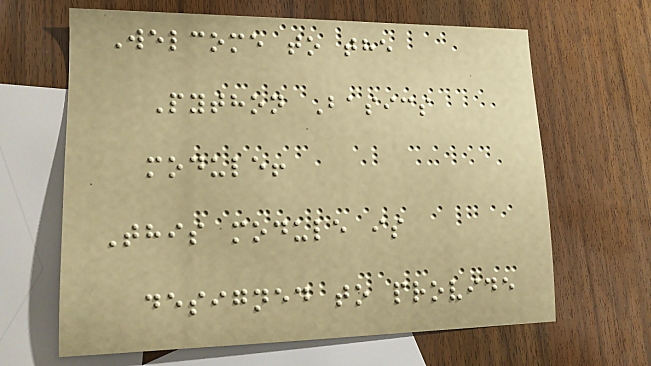Welcome to the
Python Basics
module!
This module is
designed to provide
